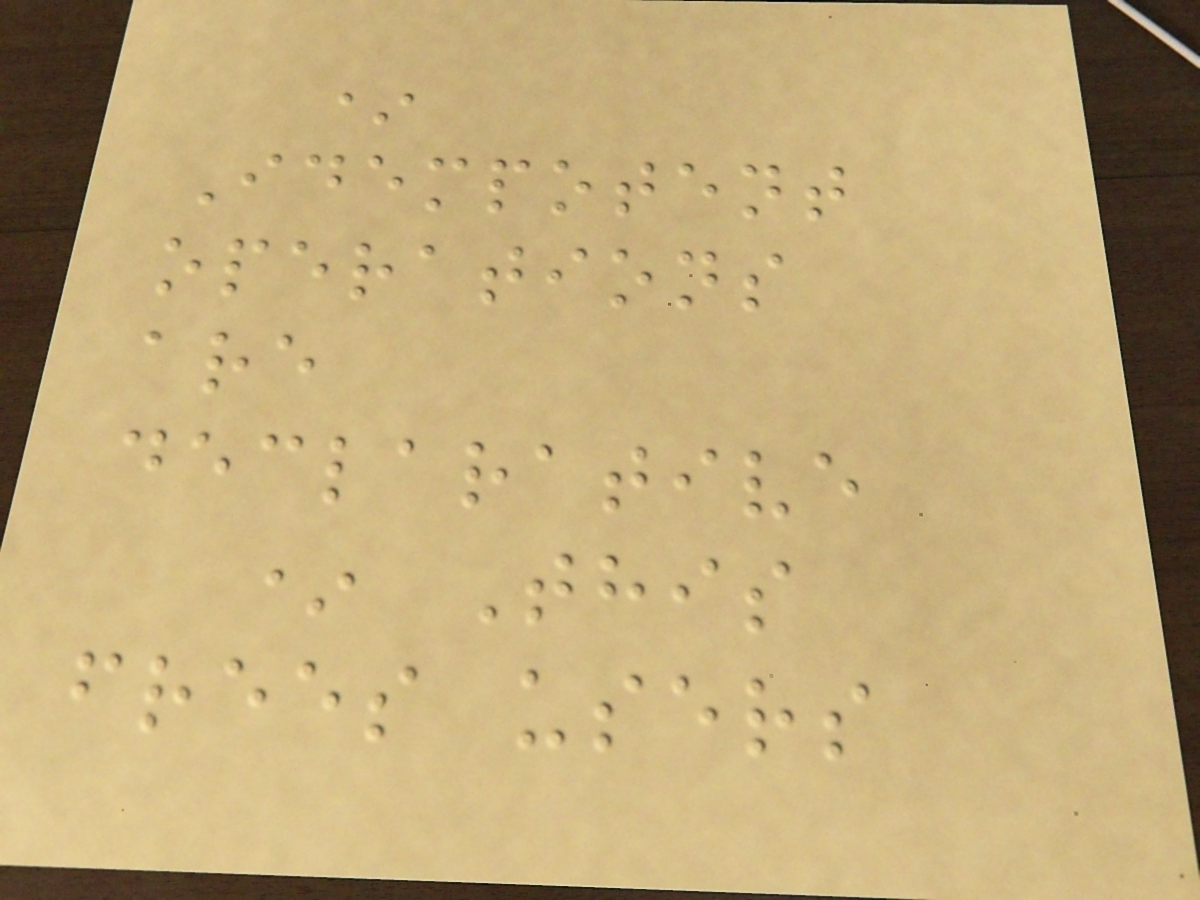*
Idempotent
operations
are
declarative
* This
frees users
